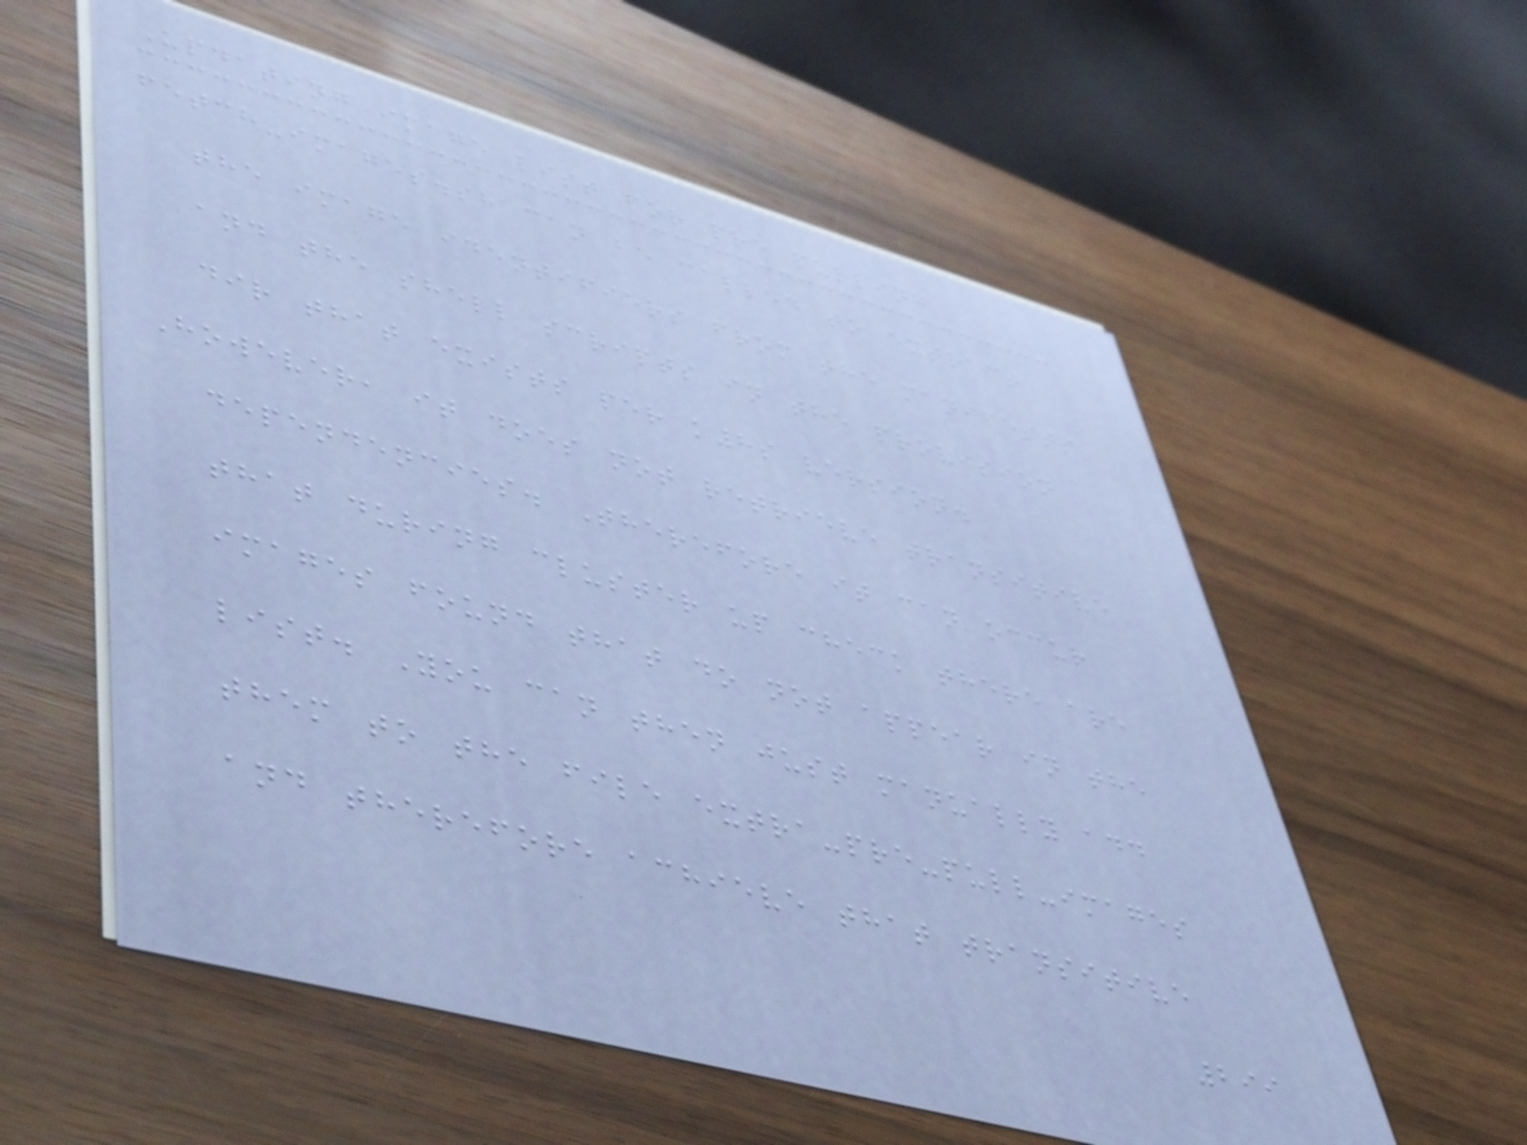Updating image list for pre pulling
fetch-images.sh can be called to extract
the image identifiers from the manifests
and the shell scripts in the provision
dir that exists per k8s version.
However, it does not retrieve transitive
dependencies. Therefore it can occur
that during cluster up check there are
images found that do not appear in the
list. You can then just manually add
them to the file extra-pre-pull-images
and therefore achieve that transitive
299
